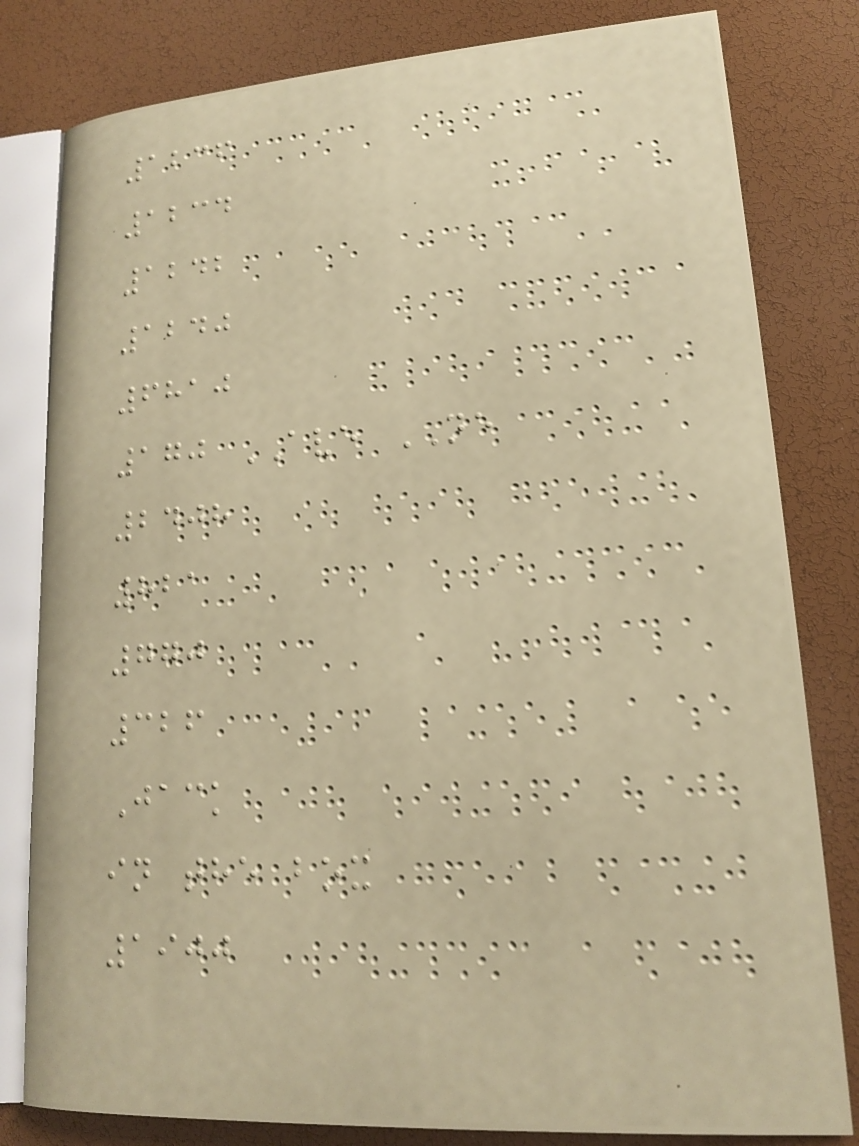1236
1234
1242
1240
6810
170 AVE NE
2408
821
770
326
Jack
in the box
1900
